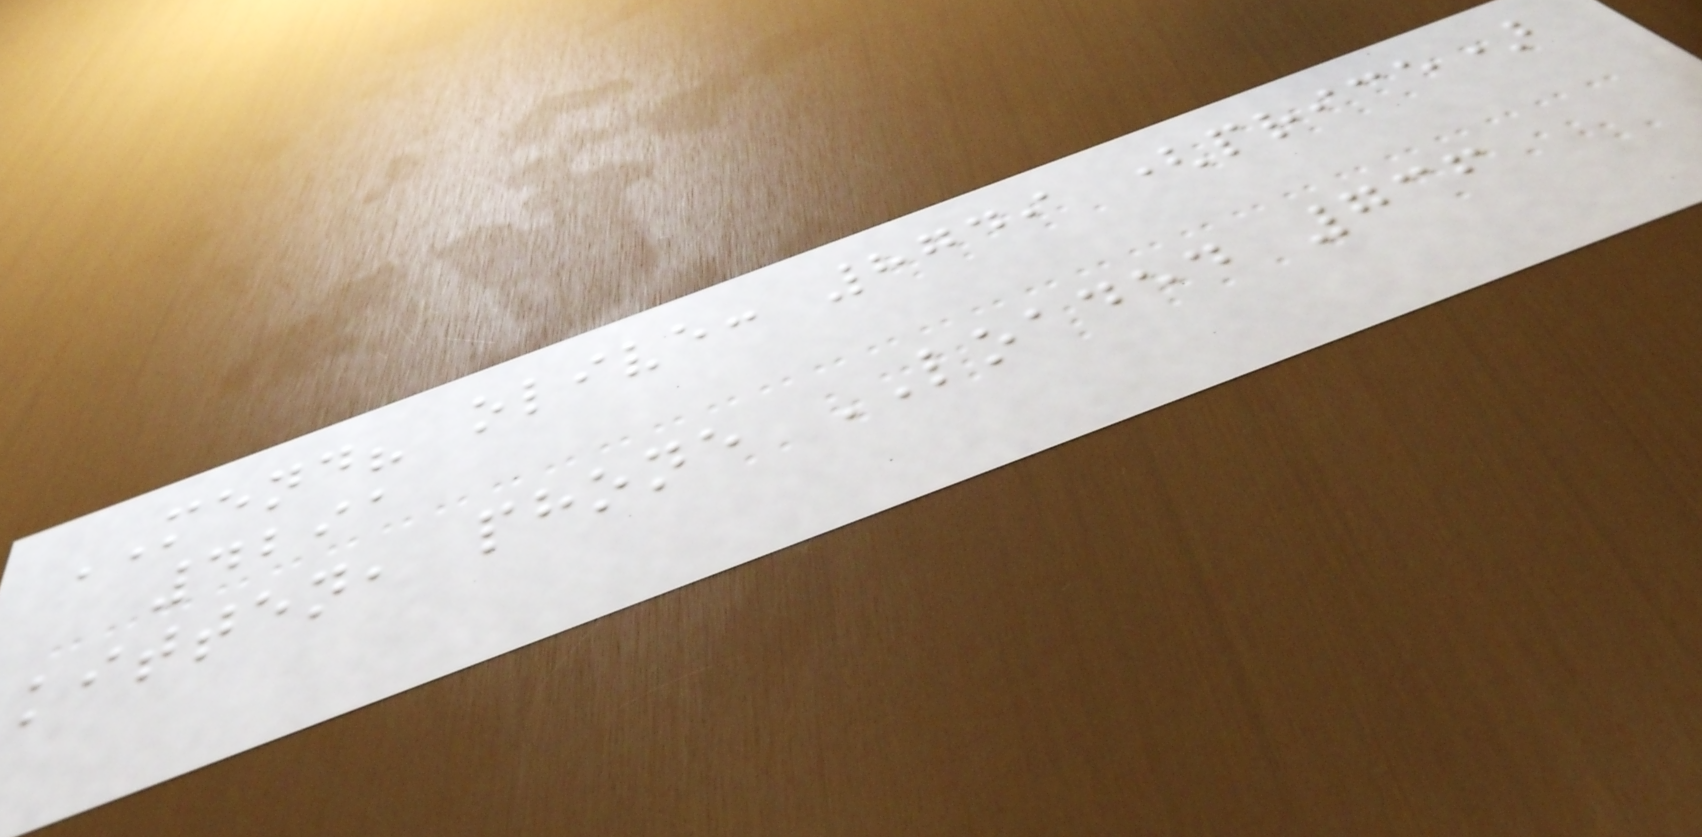MEND? olive: 8749 (price)
4291
kitten, phone LOADED 736
